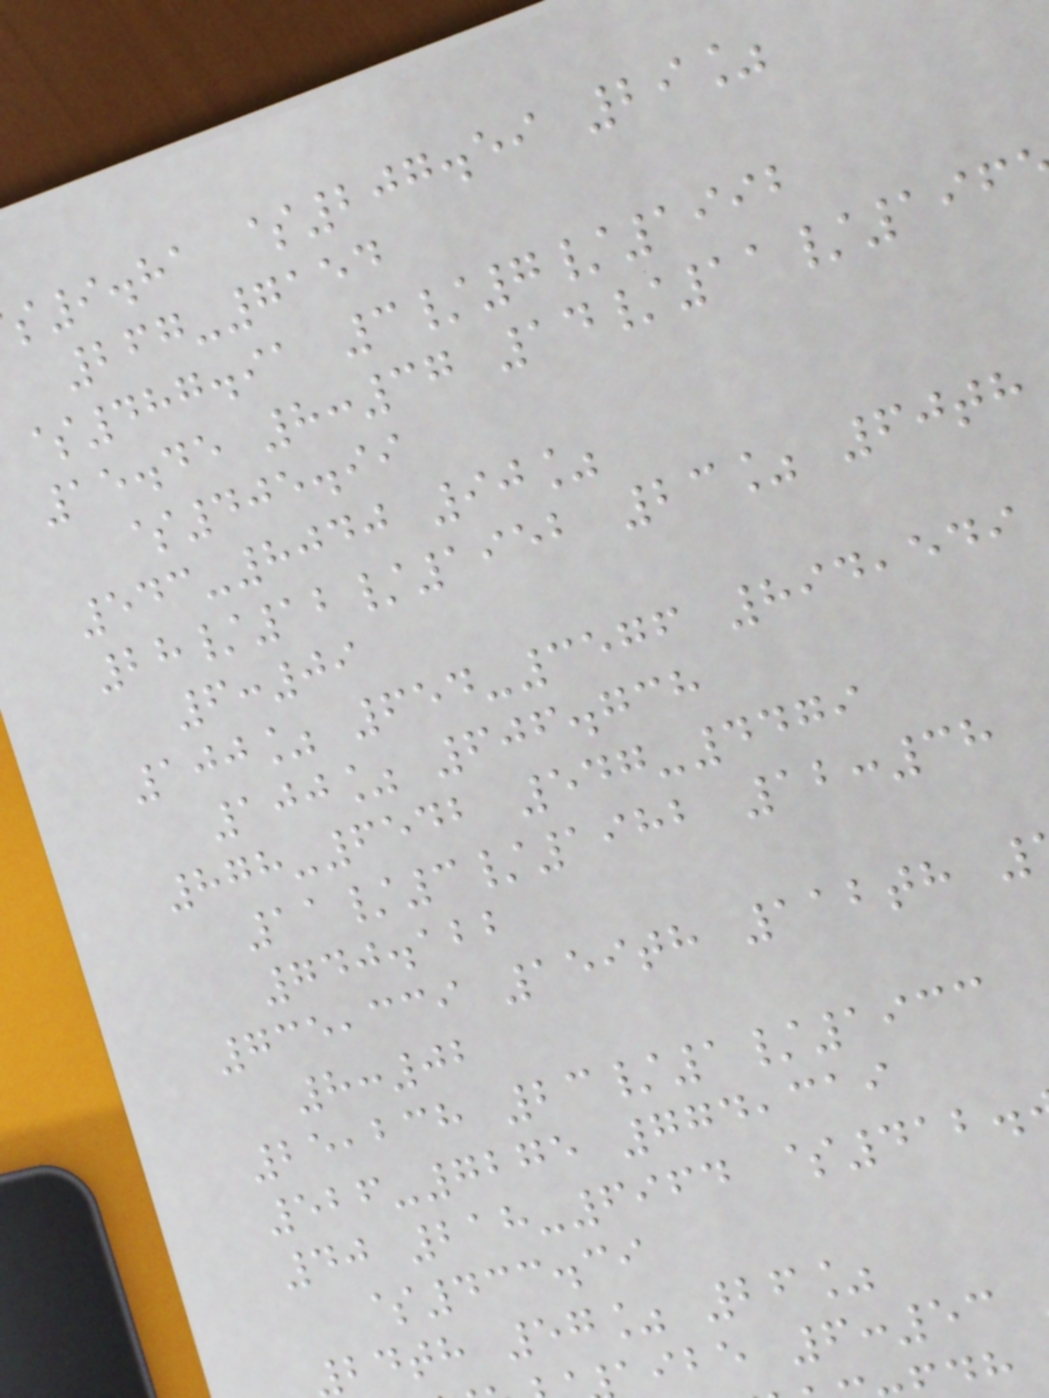9.81 $207.59 29%
267-7154
$487.91 3/7/1992
15.45 8:37 14/11/196
$405.99
543-8040 90%
28/12/1952 23% 60th
6:09
100% 654-3576 894,549
100% 606.738
878-6542 547-4479
11/3/1982 12:38
740.122
735,339 159th 112th
8:02
25,238 23/1/1933
526-7275 774,319
40 218-6964 $412.
$433.39
bdth 57% 26%
ibe 6:53
